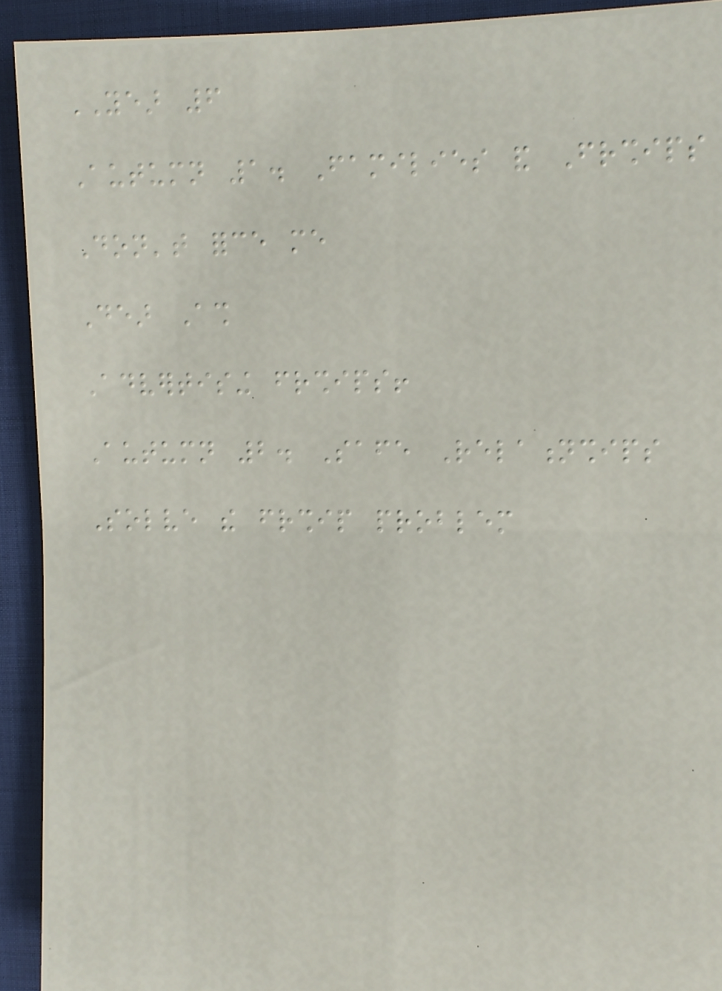YEAR 6
Autumn 1. Families and Friendships
Don't force me
Dear Ash
Advertising friendships!
Autumn 2. Safe Relationships
Solve the friendship problem
